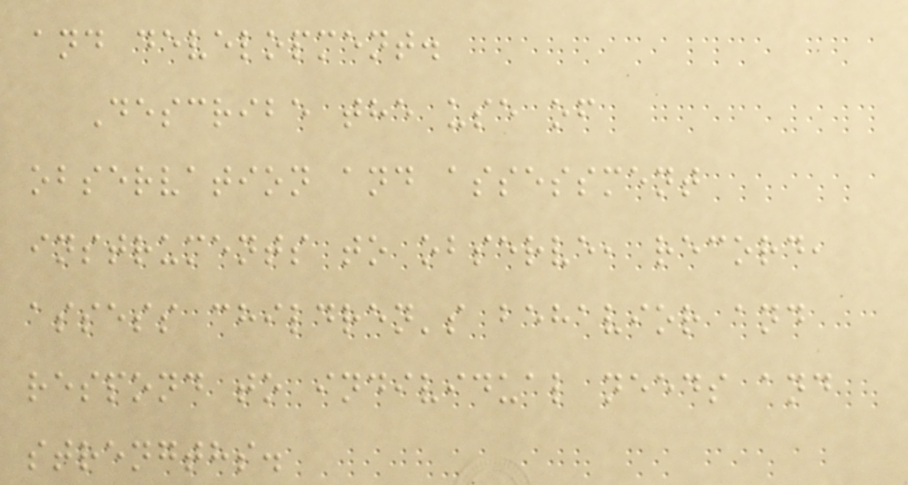and development.
Describe the use of
observation and assessment
instruments to observe, record,
assess children's behavior and
respond to individual needs and
strengths.
